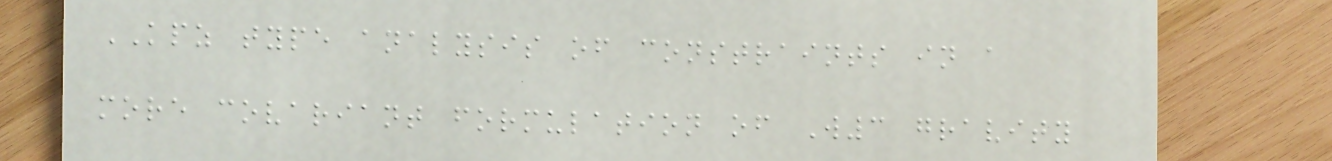KPZ type analysis of constraints in a
more covariant formulation of W3 gravity
